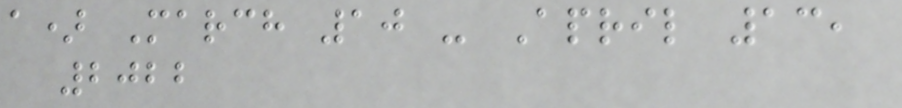a) March 10 - April 13,
2022
